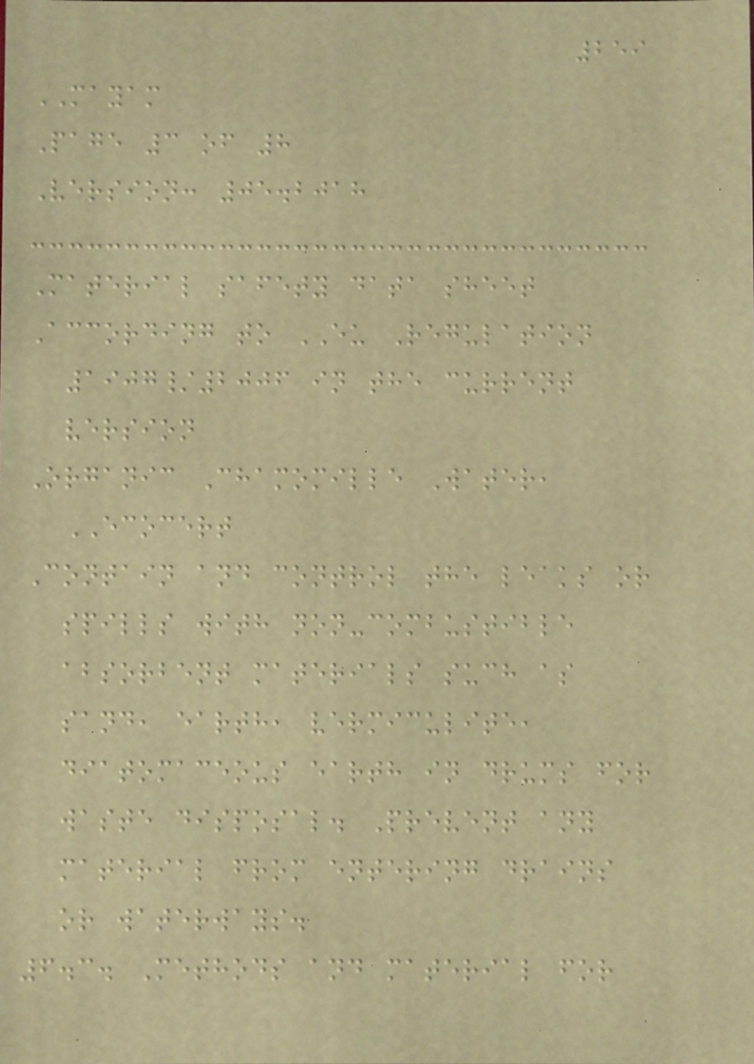259
MAYAM
Page 3 of 8
Version: 05.2018
Material safety data sheet
According to EU Regulation
1907/2006 in the current
version
Organic Chamomille Water,
ECOCERT
Contain and control the leaks or
spills with non-combustible
absorbent materials such as
sand, earth, vermiculite,
diatomaceous earth in drums for
waste disposal. Prevent any
material from entering drains
or waterways.
6.3. Methods and material for
